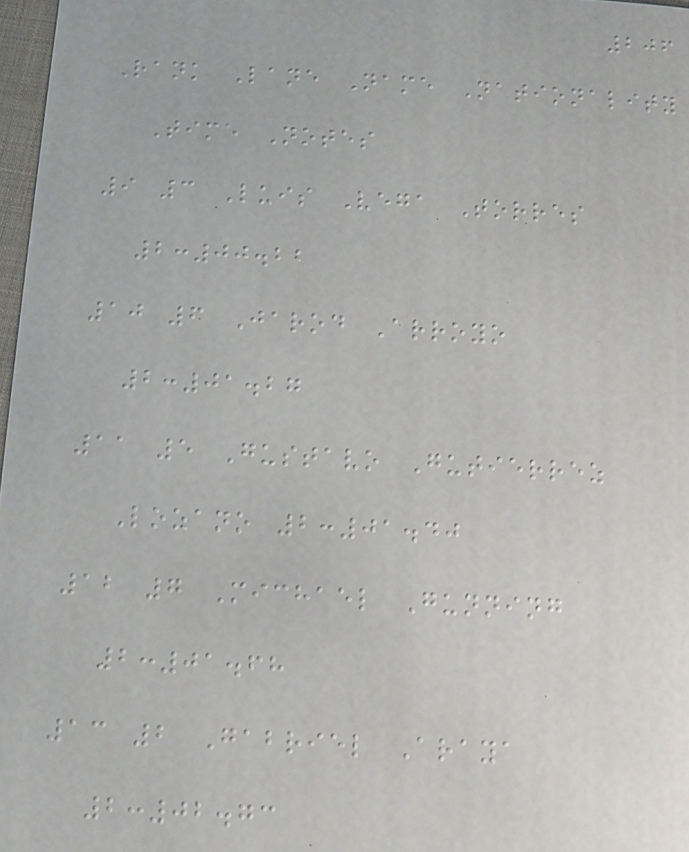206
Rank Lane Name Nationality
Time Notes
9 3 Luis Vega Torres
2:00.22
10 6 Jarod Arroyo
2:01.27
11 5 Gustavo Gutierrez
Lozano 2:01.40
12 7 Michael Gunning
2:01.68
13 2 Gabriel Araya
2:02.73
